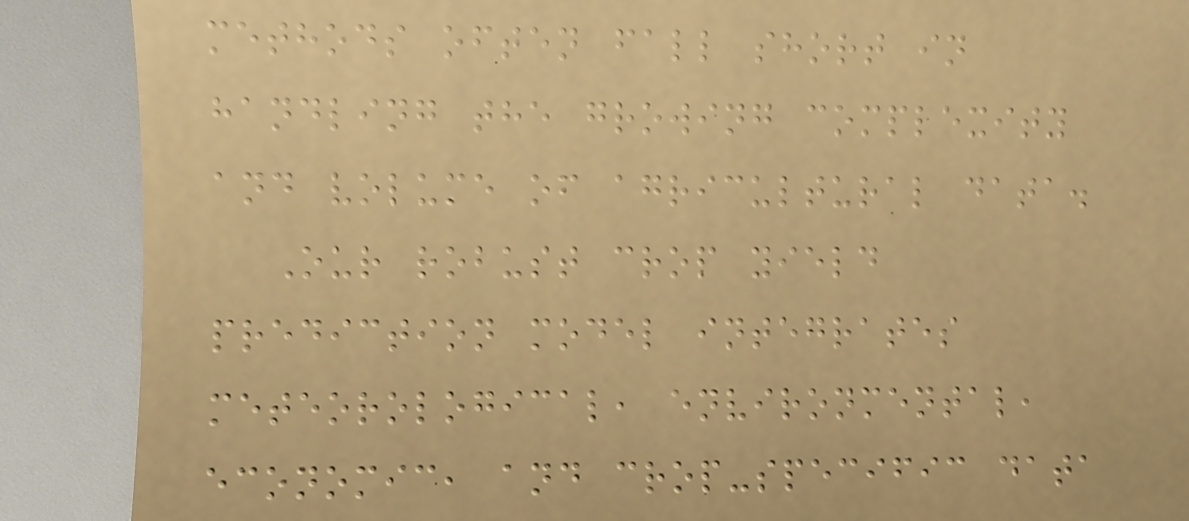methods often fall short in
handling the growing complexity
and volume of agricultural data.
Our robust crop yield
prediction model integrates
meteorological, environmental,
economic, and crop-specific data
